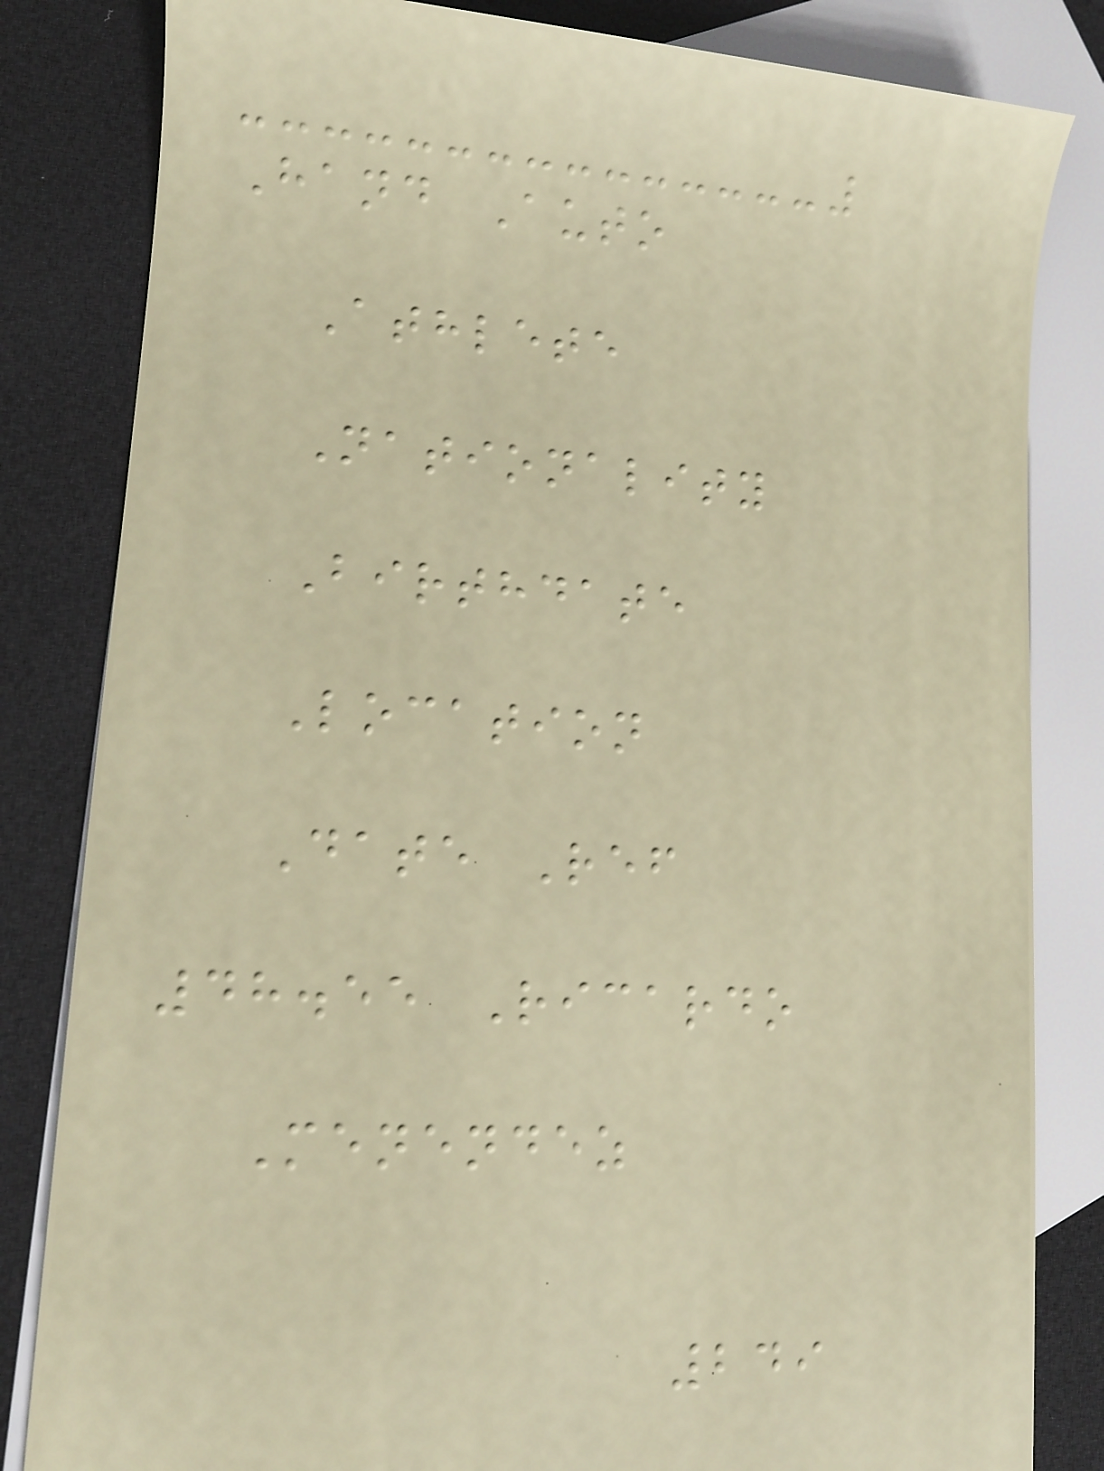Hand Auto
Athlete
Nationality
Birthdate
Location
Date Ref
48.55 Ricardo
Menendez
249
